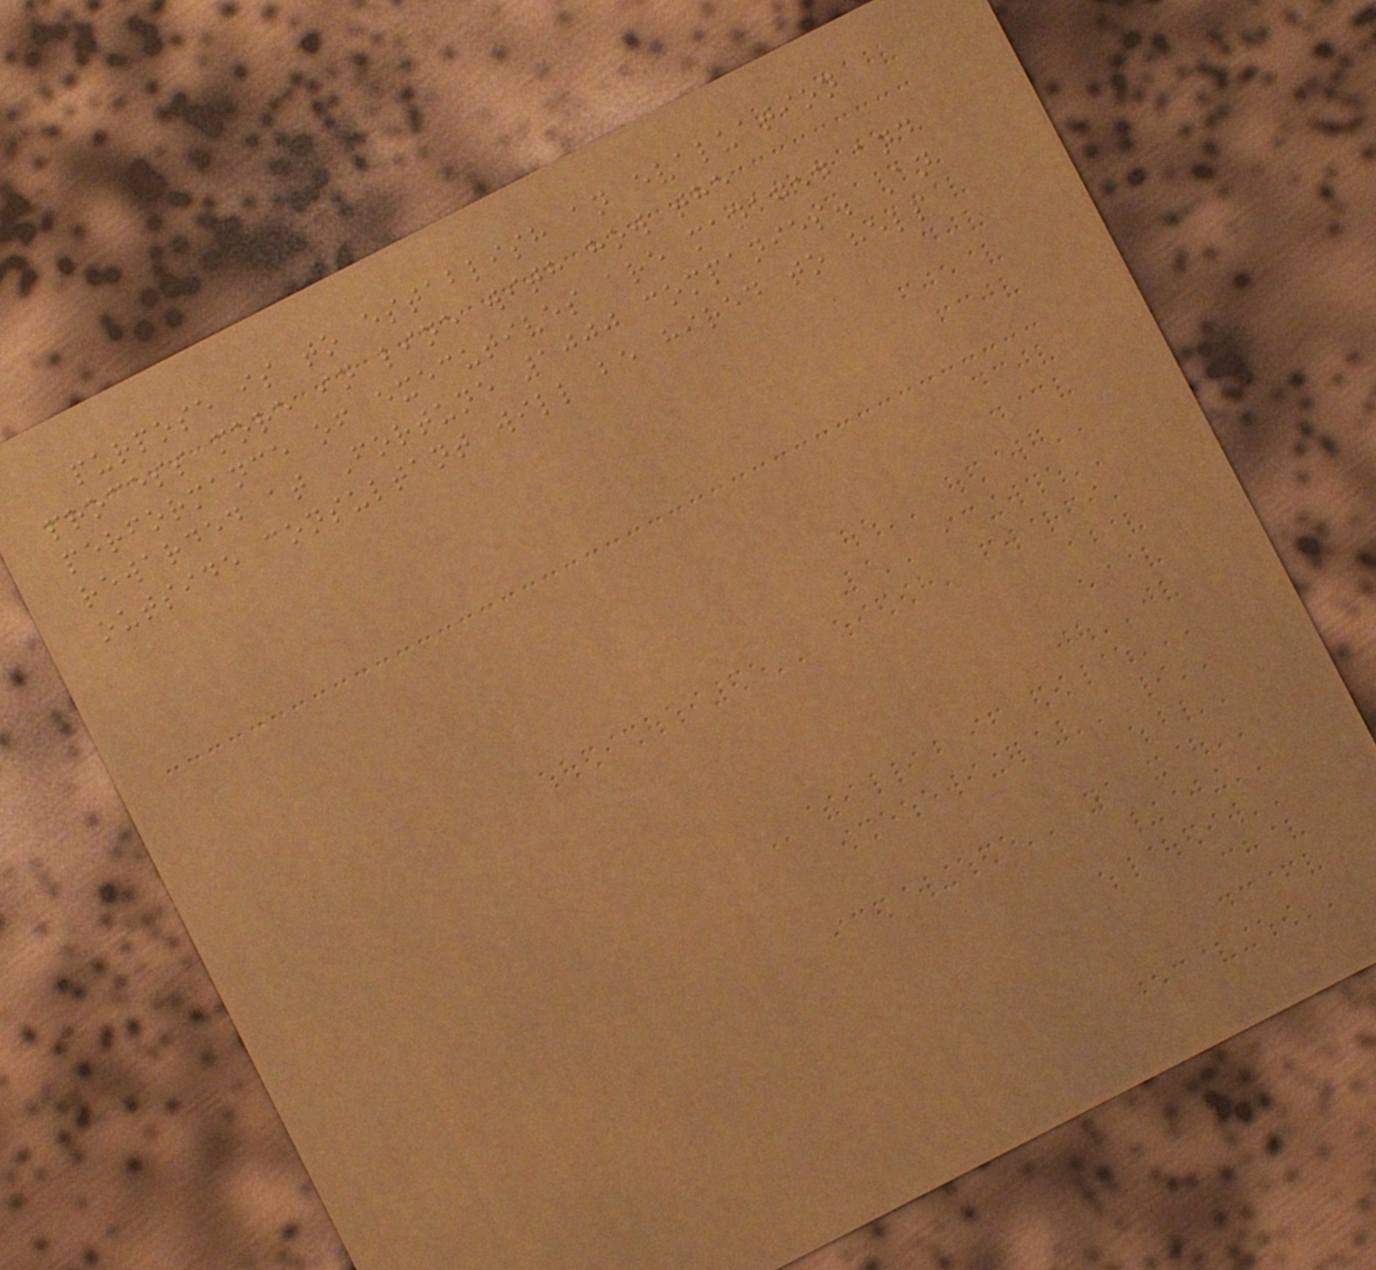purpose is to establish an evaluation
process more in line with how the
performance of executives are managed and
rewarded at Fortune 1000 companies. An
outside consultant will be hired to help
